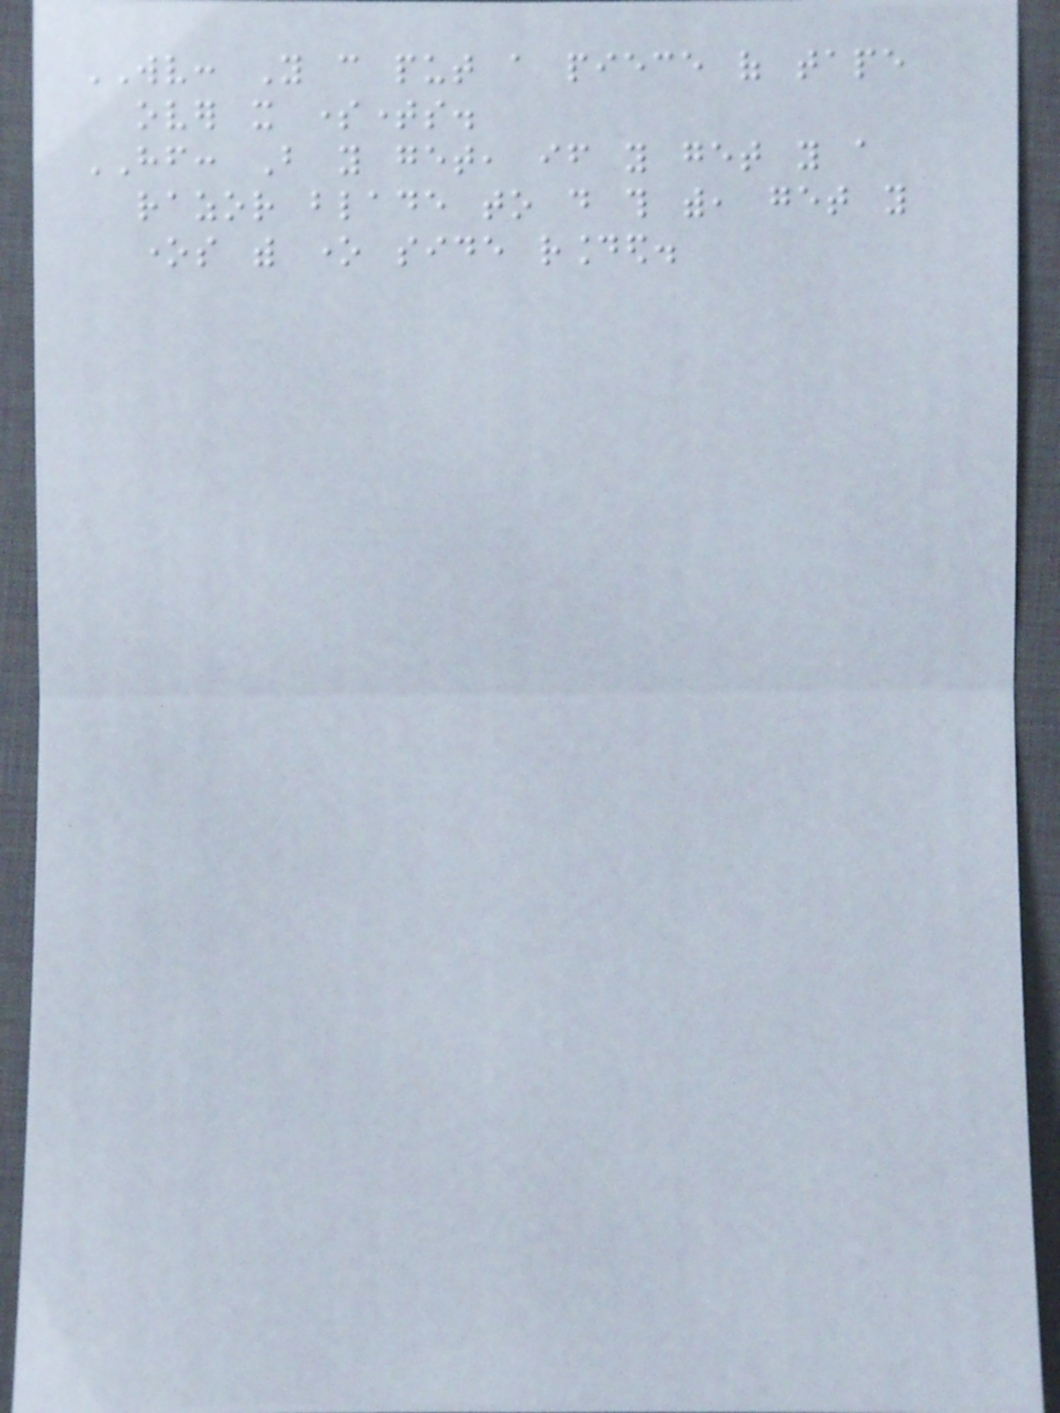WV: You can put a piece of tape
over it sometimes.
HF: But you get, if you get you a
razor blade to do this with, get you
ones with one side rounded.
